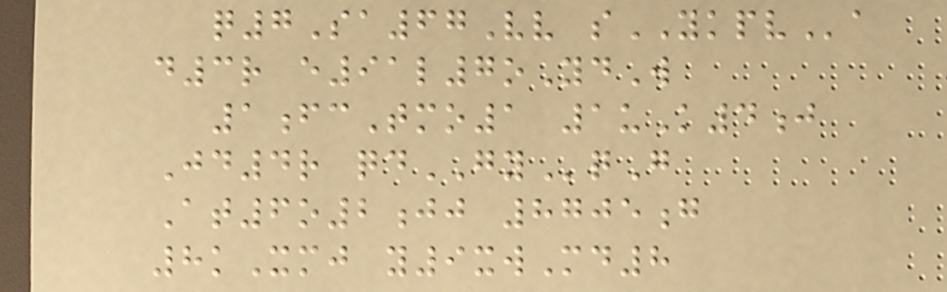q7Sa67Vv sYKPVa
d3r e91l7oYdW
1fcTmo1 1uK4j
Jd4r qdGYqG
At6o2jj 8705g
8kXmj y9xwMd8
